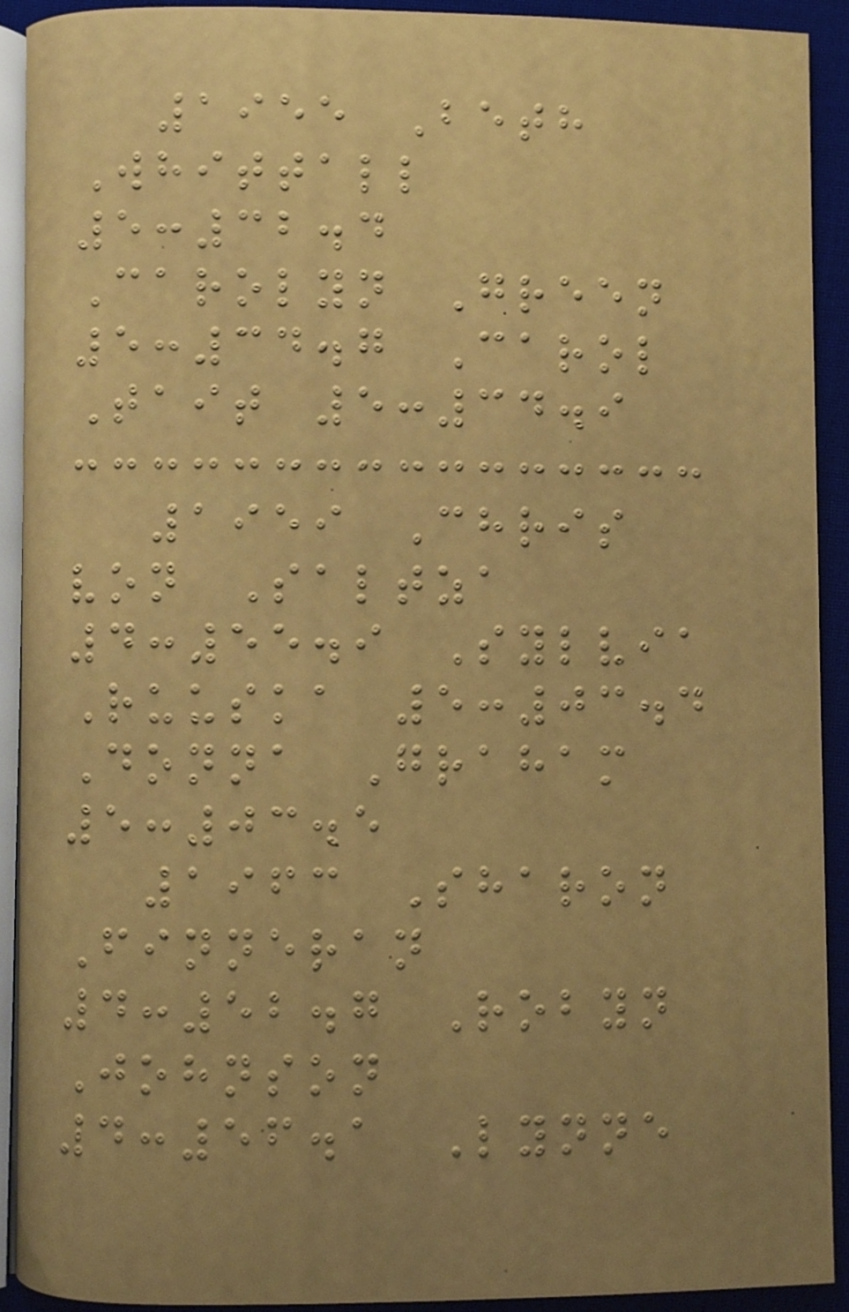1955 Beth
Whittall
5:32.4
Carolyn Green
5:34.7 Carol
Tait 5:34.9
1959 Chris
von Saltza
4:55.9 Sylvia
Ruuska 5:03.4
Donna Graham
5:03.5
1963 Sharon
Finneran
4:52.7 Robyn
Johnson
4:56.1 Lynne
